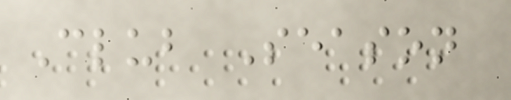Club Season
